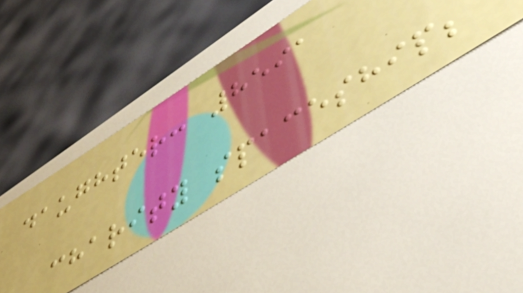daughter: 8591
charity spaceship;
